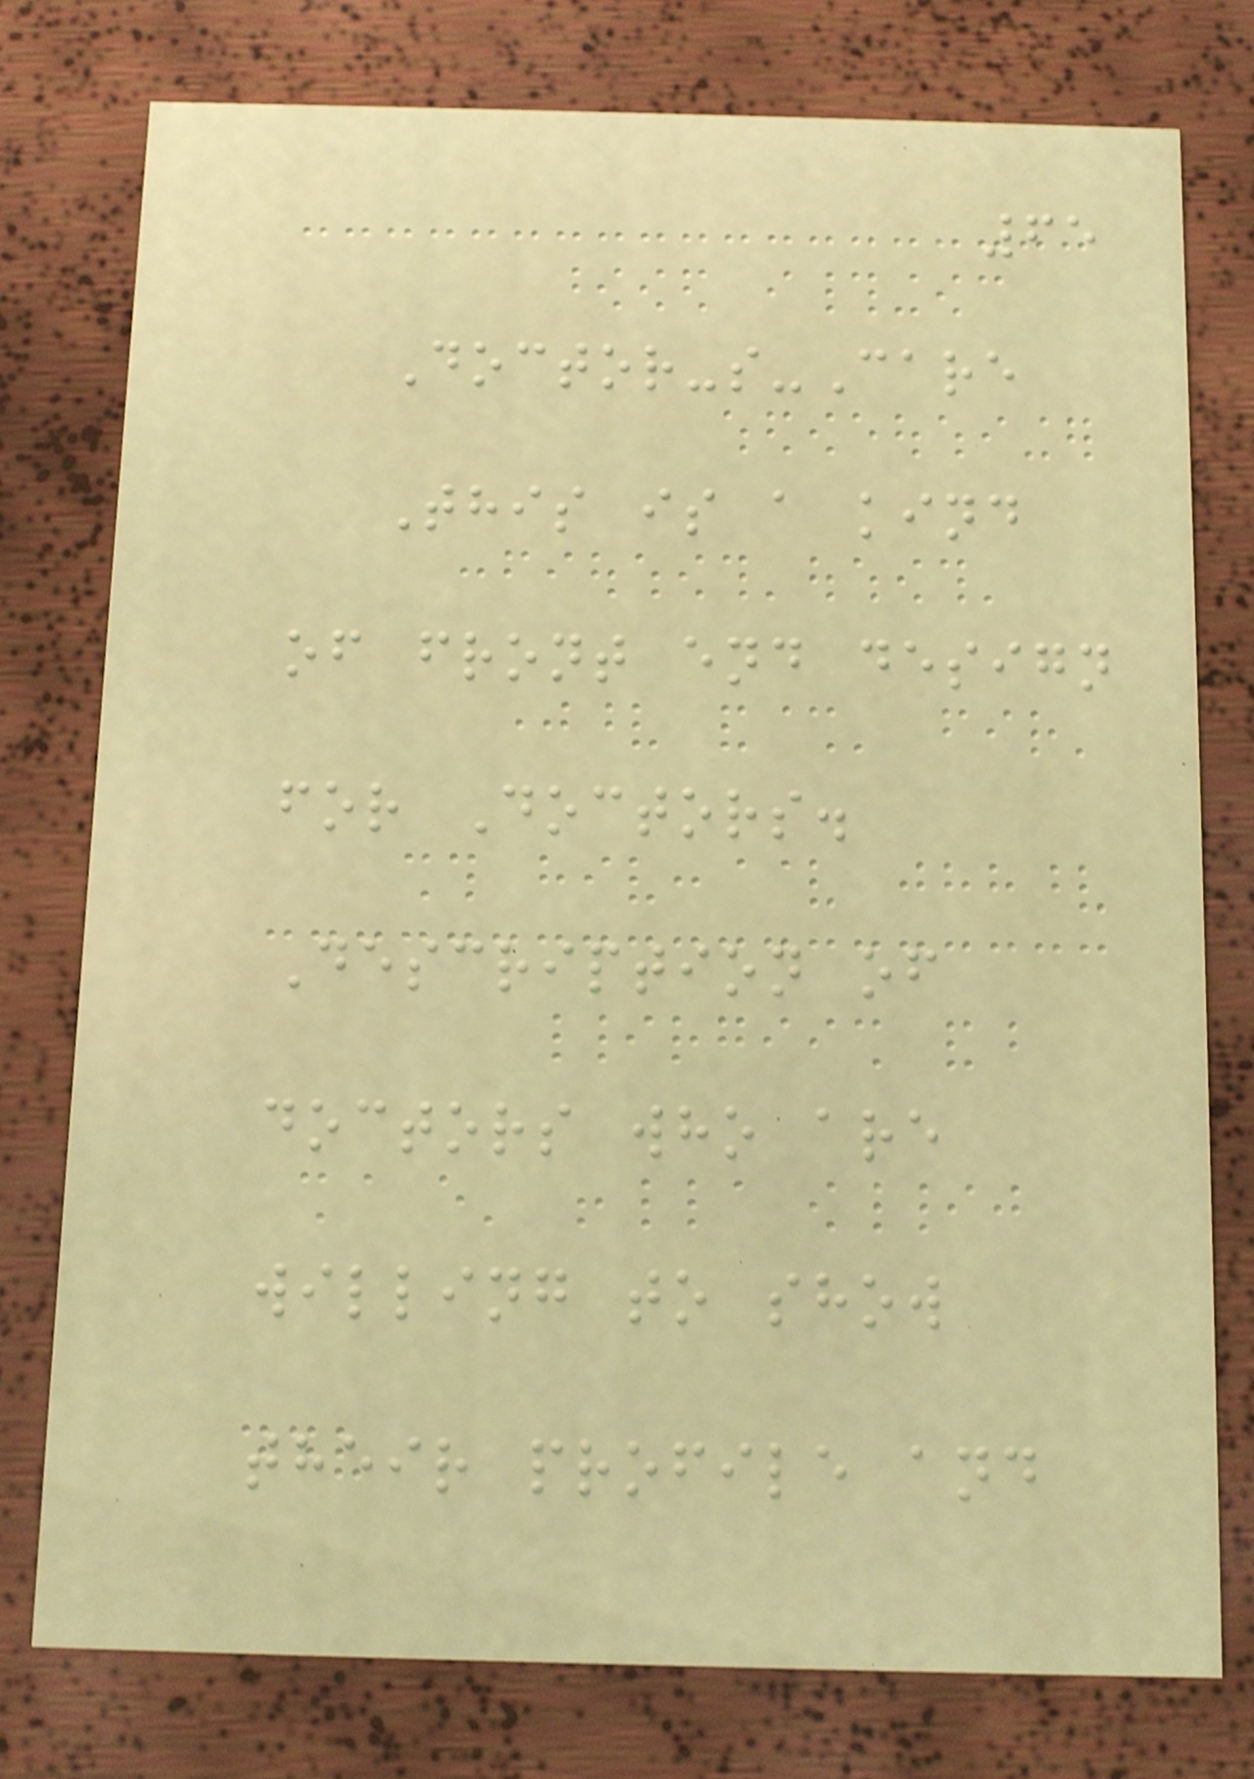65
Doctor-s-Care
This is a kind
of front end design
for Doctors.
Description of
doctors who are
willing to show
their profile and
